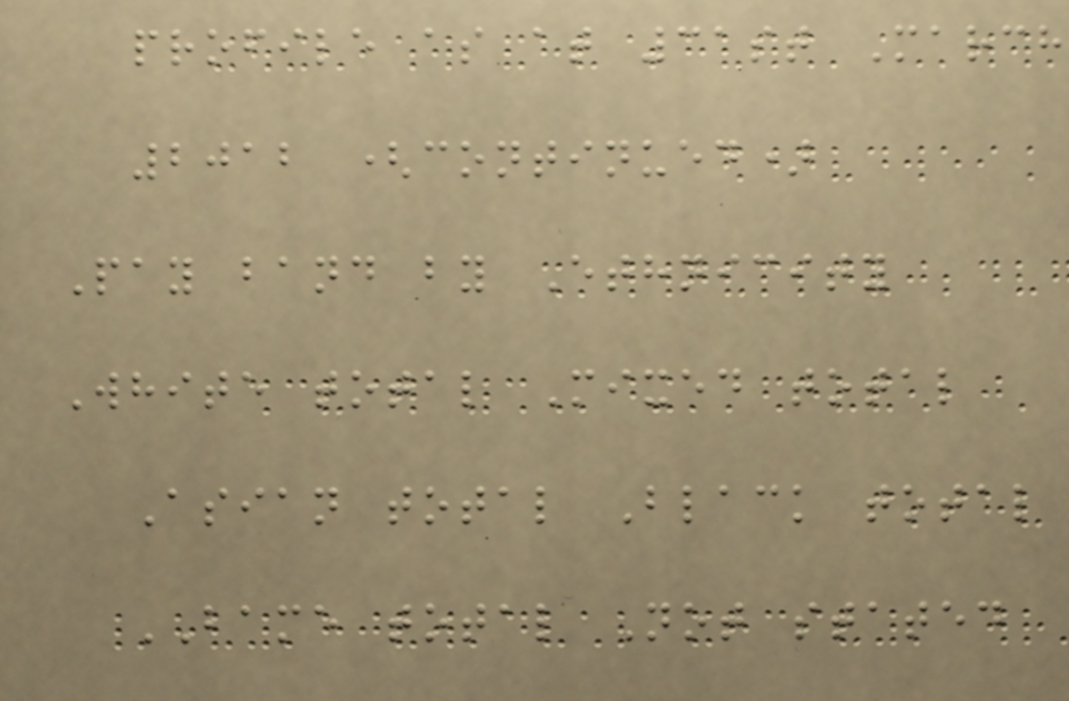profile as at 31st March
2012 (continued)
Pay band by Ethnicity
White total Mixed total
Asian total Black total
BAME total Not stated
